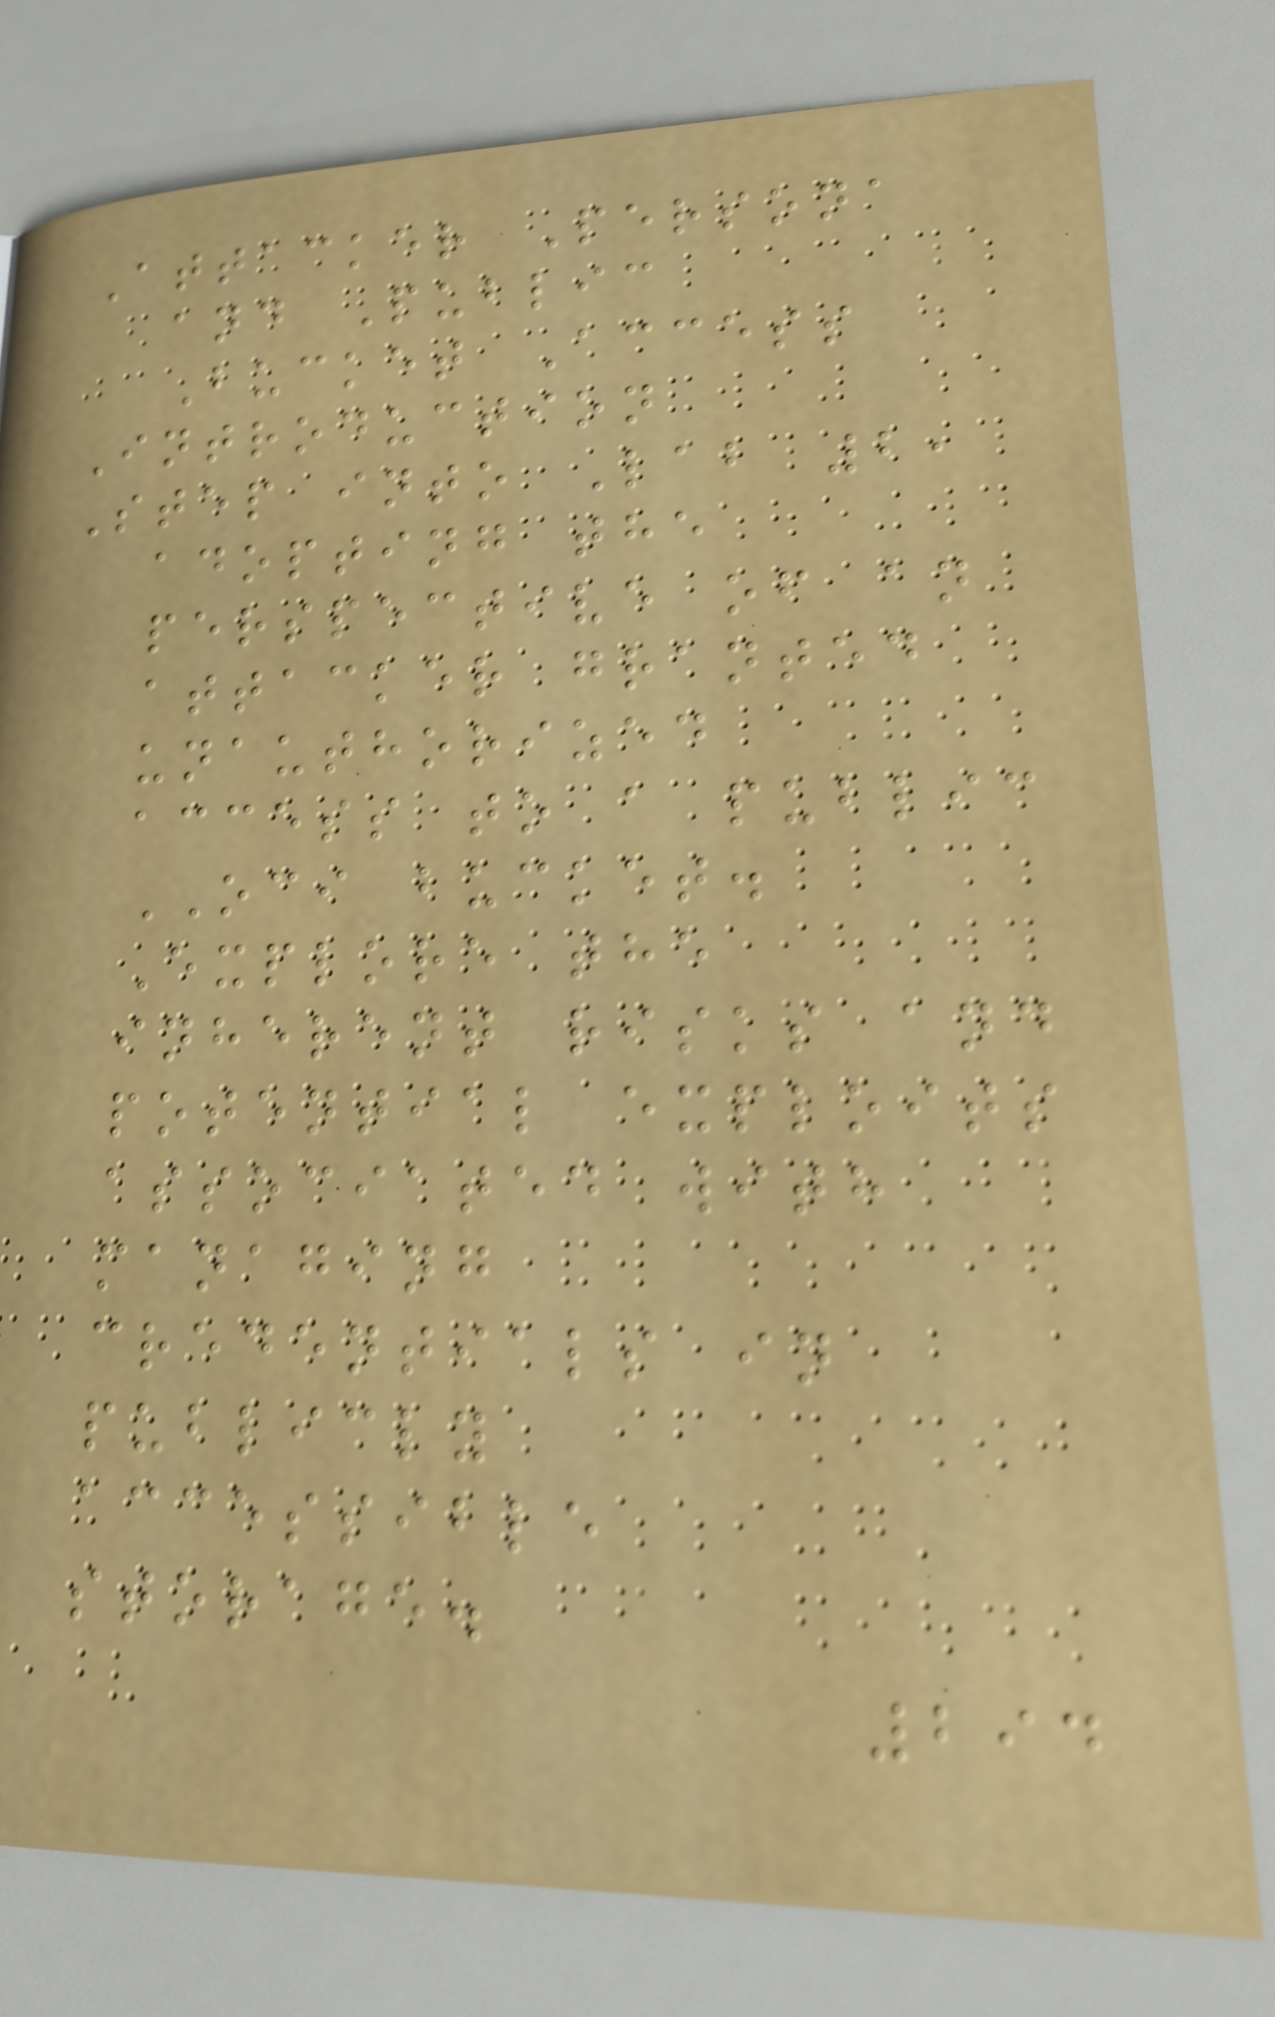Attacker Persona
and Public
Bucket Access
Introduction
Step into Lab 2,
adopting the
perspective of an
attacker granted
unauthorized
access to a public
OCI bucket.
Explore the
inherent risks and
potential exploits
associated with
managing
credentials in
publicly
accessible
storage.
294
